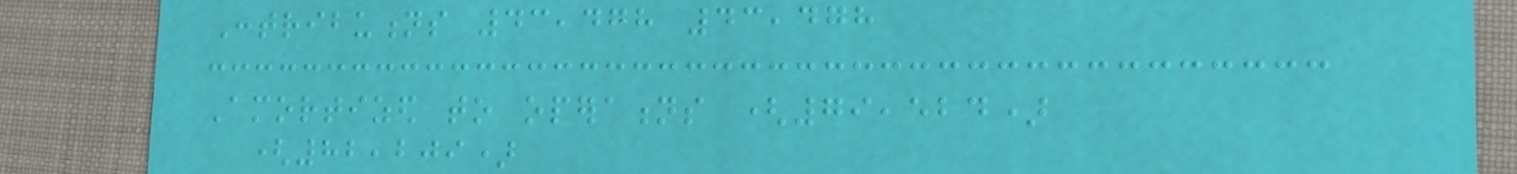Contributions 43,478 43,478
Amortized to operations (79,524)
(82,209)
